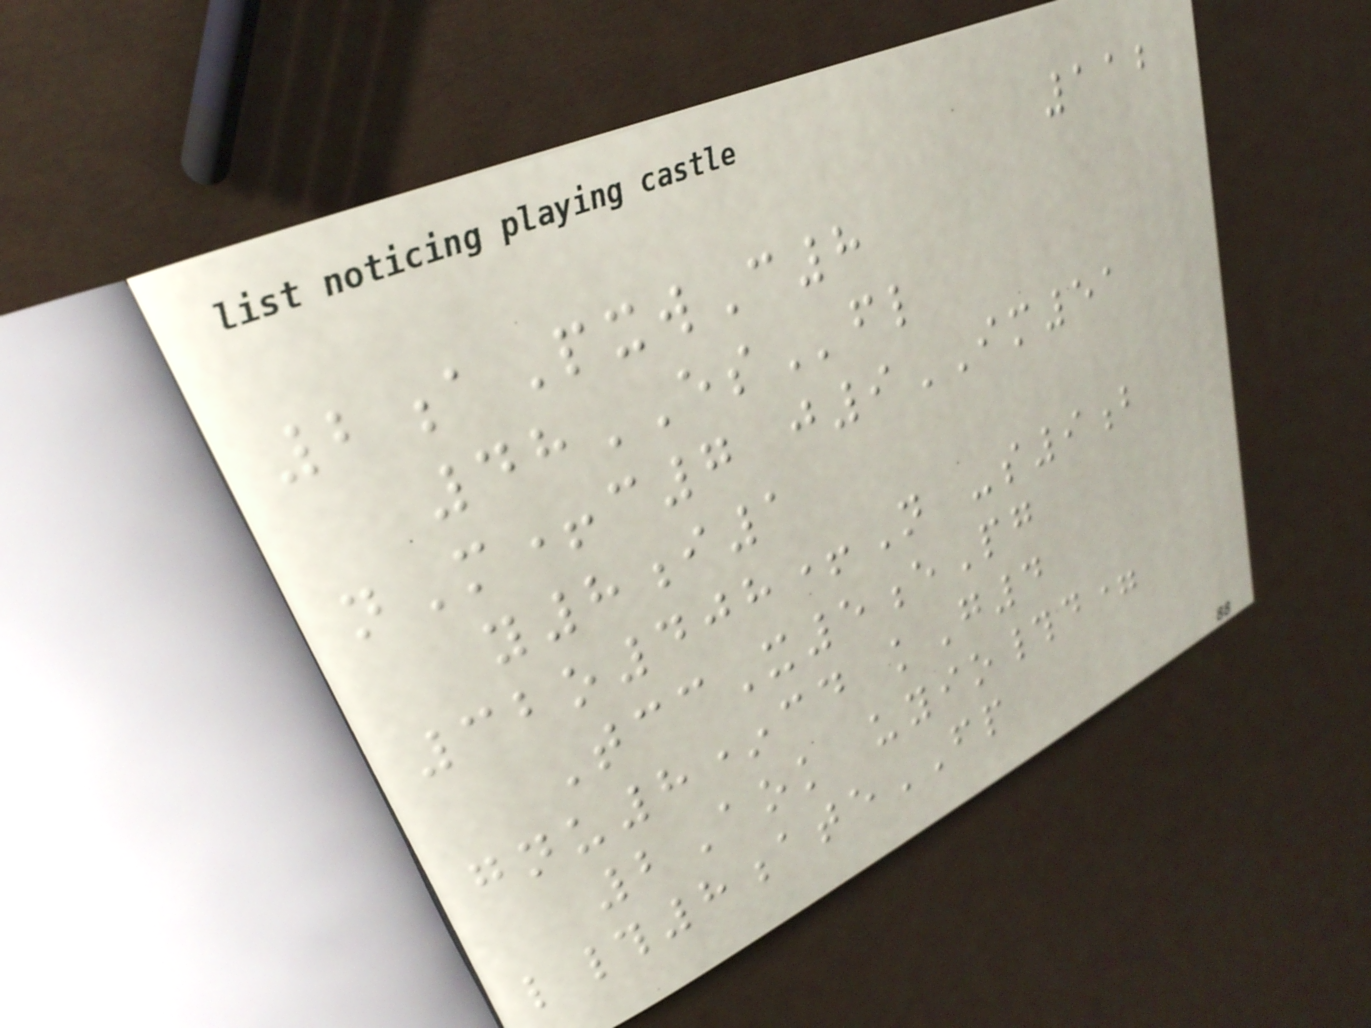112
2aPxwC8
48ESfl
nM+c7 j9IM51
y8i1
32o408+N -s9b
TccX5ePg
gnu8*cd kG4
2Aok uyio#d=
l#8ateFP
